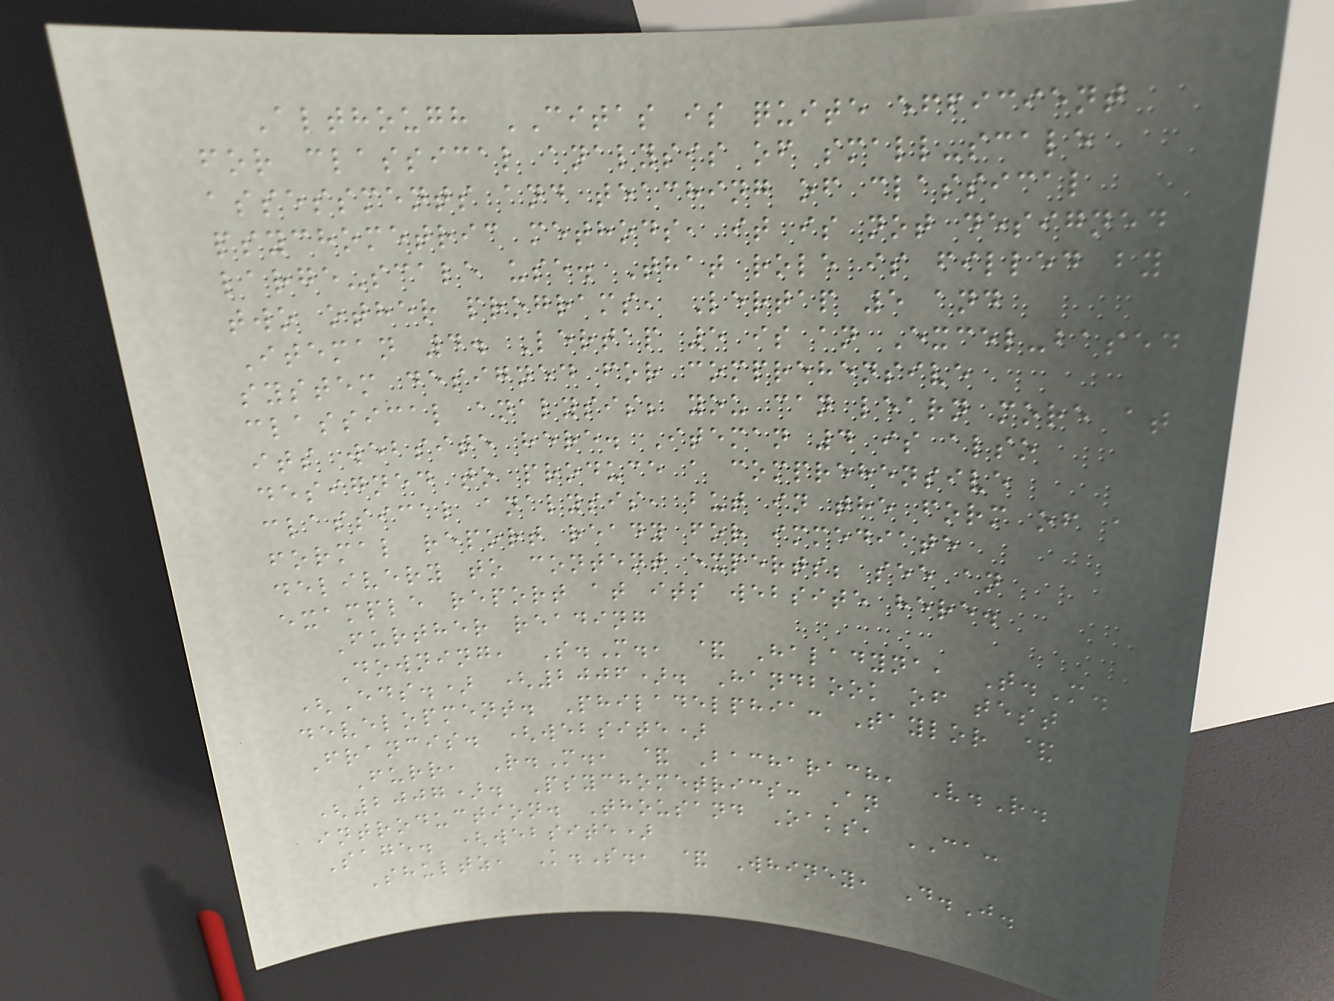Although CITAS is quite efficient
for classical analysis of small-scale
assessments and teaching of classical
psychometric methods, it is not designed
large-scale use. That role is filled by
two other programs, Lertap 5 and
Iteman 4. Lertap 5 is an Excel-based
system designed for comprehensive
classical analysis; you can learn more at
its website here. Iteman 4 is also
designed to produce a comprehensive
classical analysis, but in the form of a
formal report ready for immediate
delivery to content experts; see an
example report at its website here.
Further reading
Downing, S.M., & Haladyna, T.M.
(Eds.) (2006). Handbook of test
development. Philadelphia: Taylor &
Francis. (website)
Furr, R.M., & Bacharach, V.R.
(2007). Psychometrics: An
introduction. Thousand Oaks, CA:
Sage. (website)
Shultz, K.S., & Whiney, D.J.
